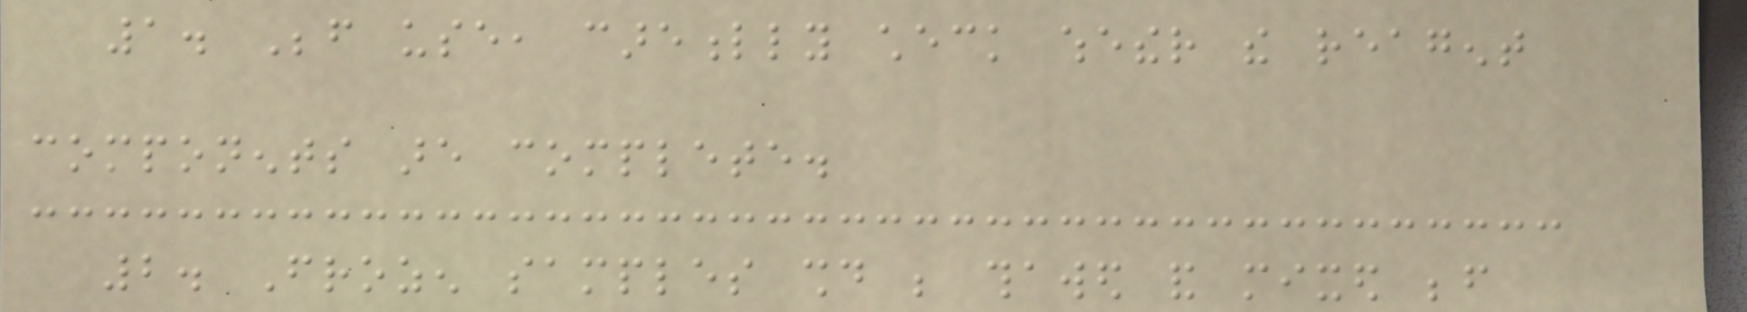1. Before use, carefully check whether the reagent
components are complete.
2. Frozen samples should be thawed and mixed before
